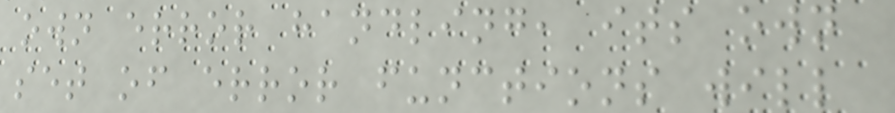own error handling, its own
set of error functions will
